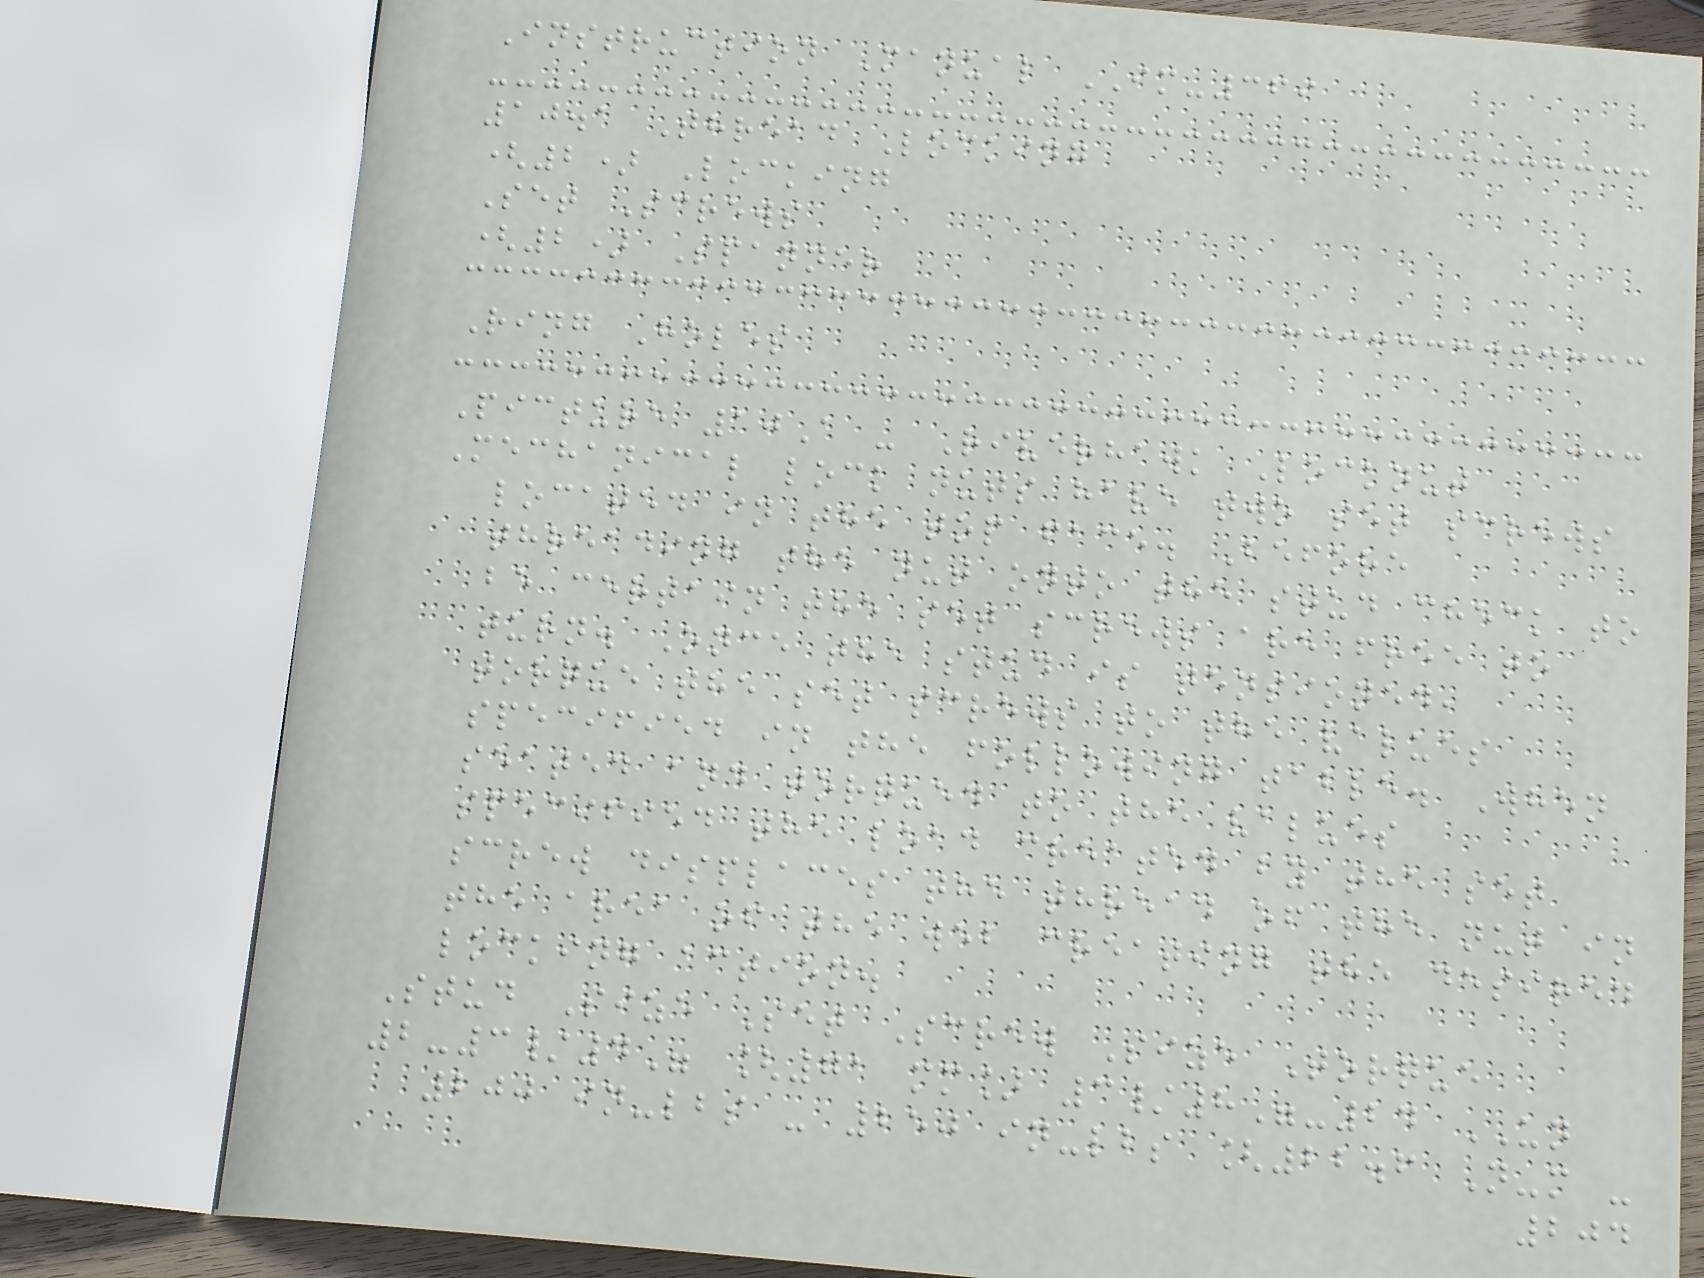Instruction Manual IM-369
10.1 Thread Locking
(2) Locking
Set Screws
(2) Spanner
Ring Holes
Picture 10A - Riverhawk Locknut
Mechanical lock nuts have two set screws
located in the top face. Before
threading the nut onto the stud check to
be certain the set screws are free to
turn. Once the stud is tensioned,
torque the set screws to the values
specified in the following table. When
seated and torqued to the values
specified the load created by the set
screw displaces the thread of the nut in
the area of the web creating the desired
locking action.
Stud Size Set Screw Size Torque
2-3/4" [71 mm] 3/8"-24 UN
200 in-lbs - 250 in-lbs [22.6 N-m -
204
